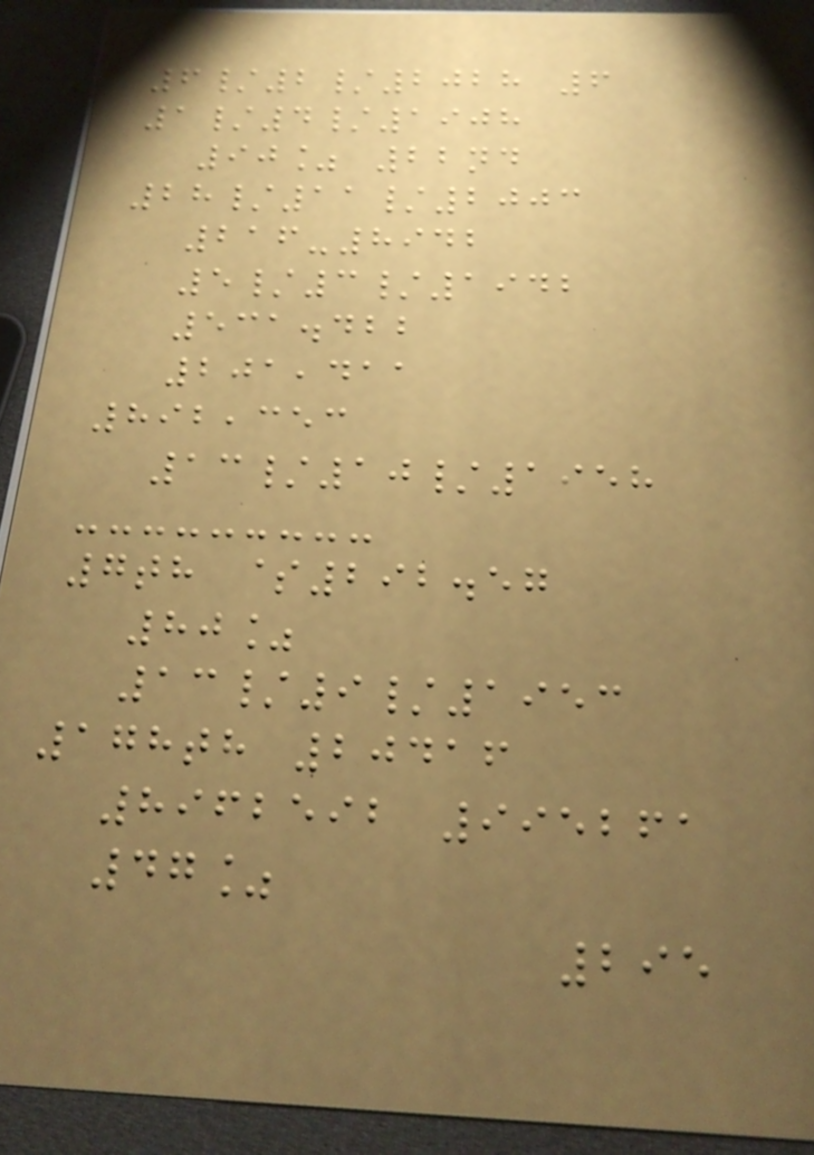6/2/2028 6
1/4/1908
90% 22nd
28/11/2003
216-8942
5/3/1942
531.422
201,411
892,353
13/10/1958
7th $292.57
80%
13/9/1953
178th 20416
8962592 995261
47%
295
